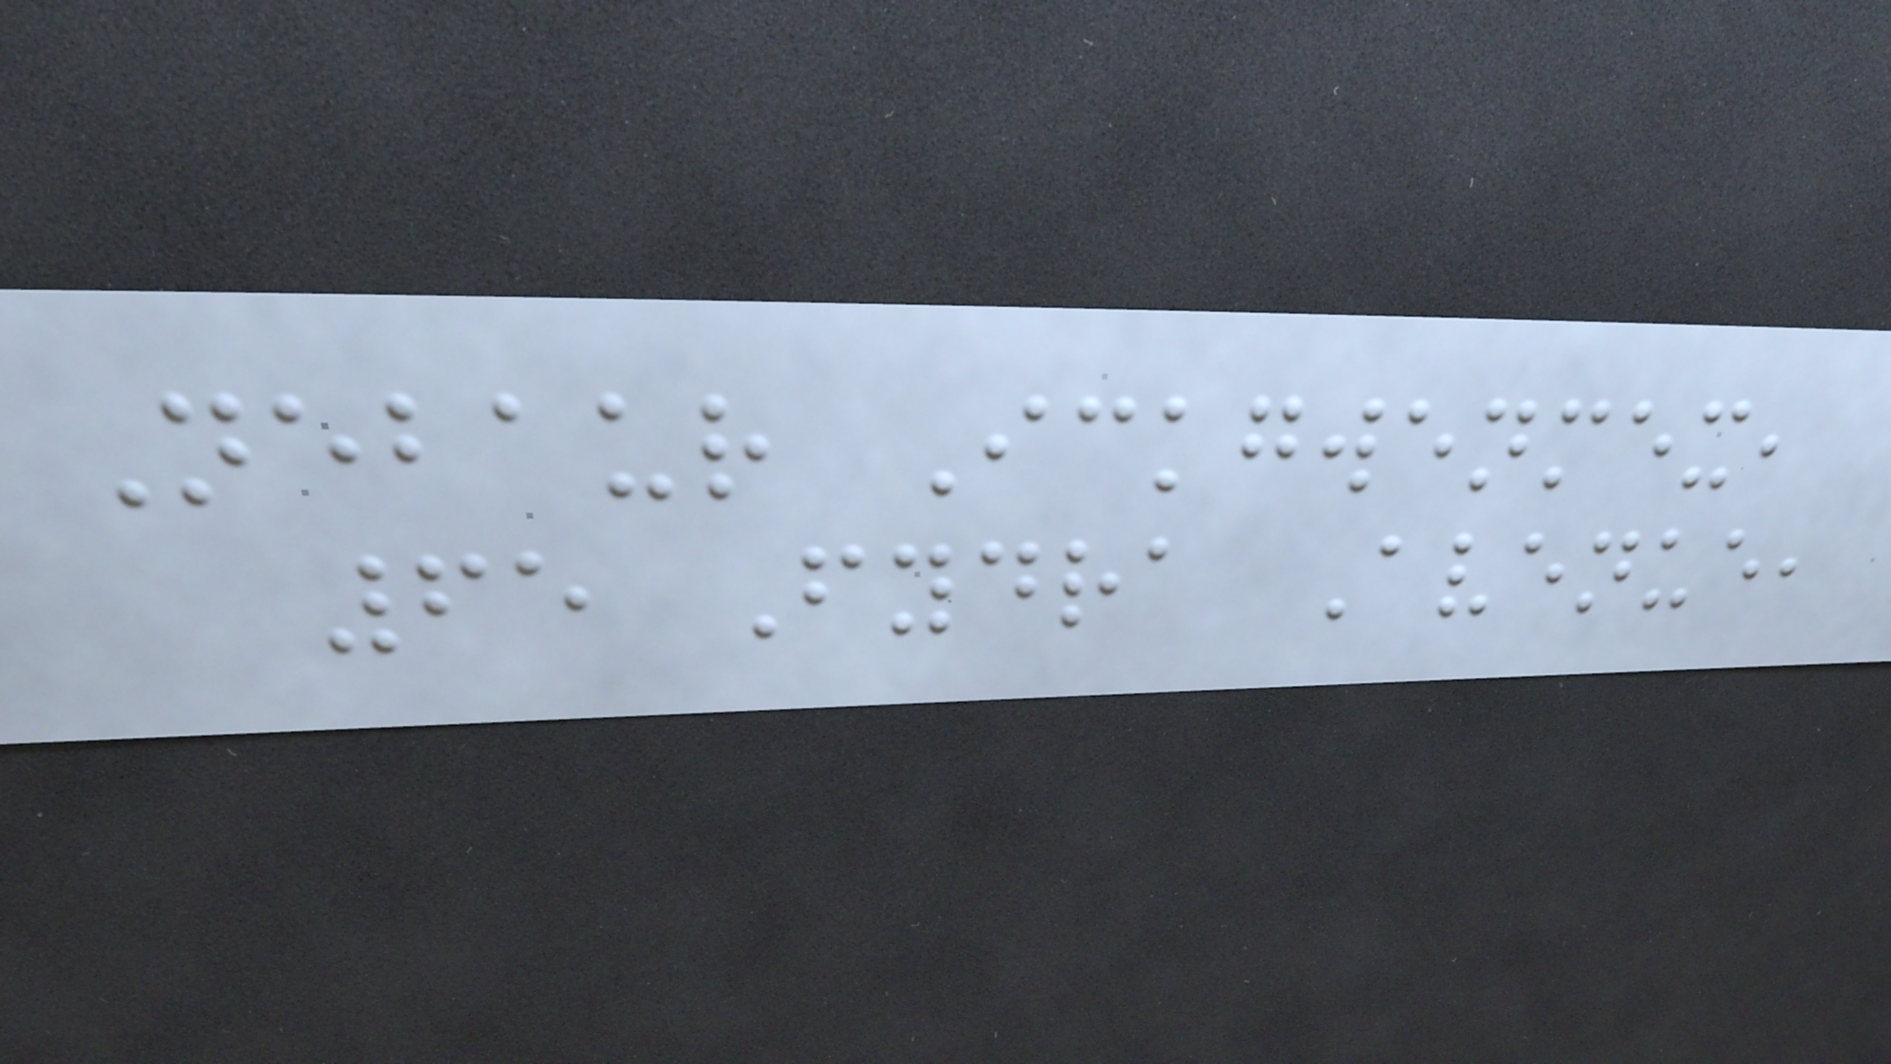Nebaur Ickgwenmex,
65 Fydra Avenue,
